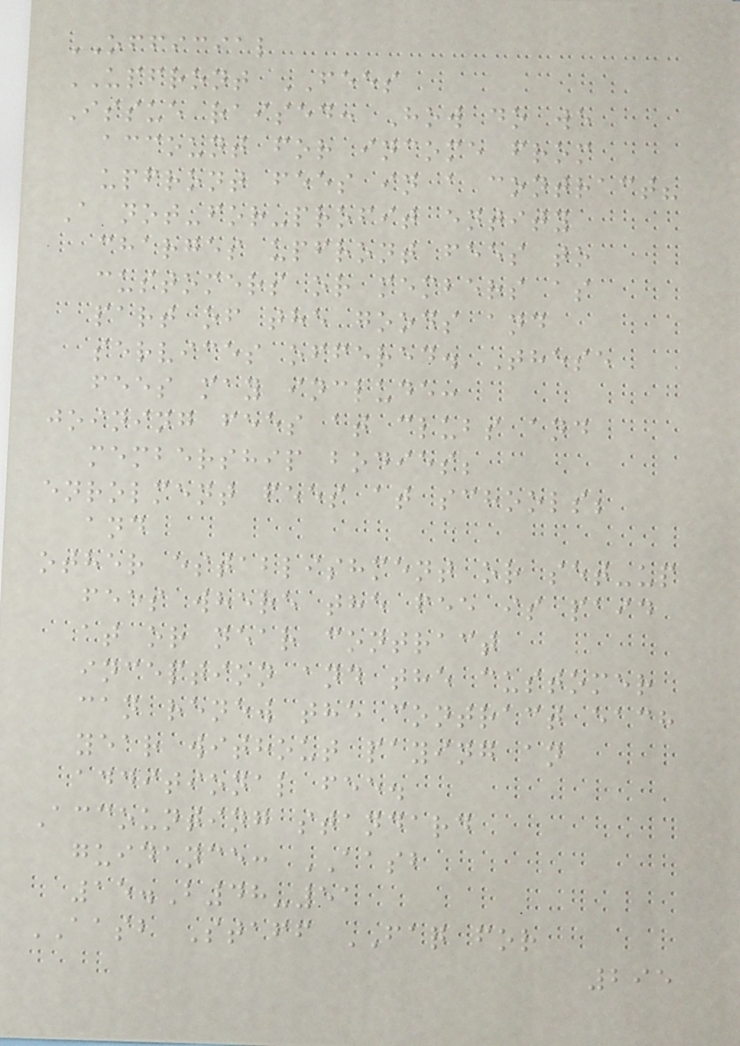OFFICIAL
UPFRONT FEES
Issue raised: How do we
account for income from
upfront fees in a contract?
A not-for-profit entity
charges upfront fees to
customers or members as
part of the goods and
services offered. These
fees may include:
joining fees at clubs and
membership bodies;
enrolment fees at schools;
and
other establishment or set-up
fees where the fee is paid
at or near contract
inception and the customer
can renew the contract each
year without paying an
additional fee.
Accounting standard
guidance: AASB
15.B48-51
AASB Staff FAQ for
295
